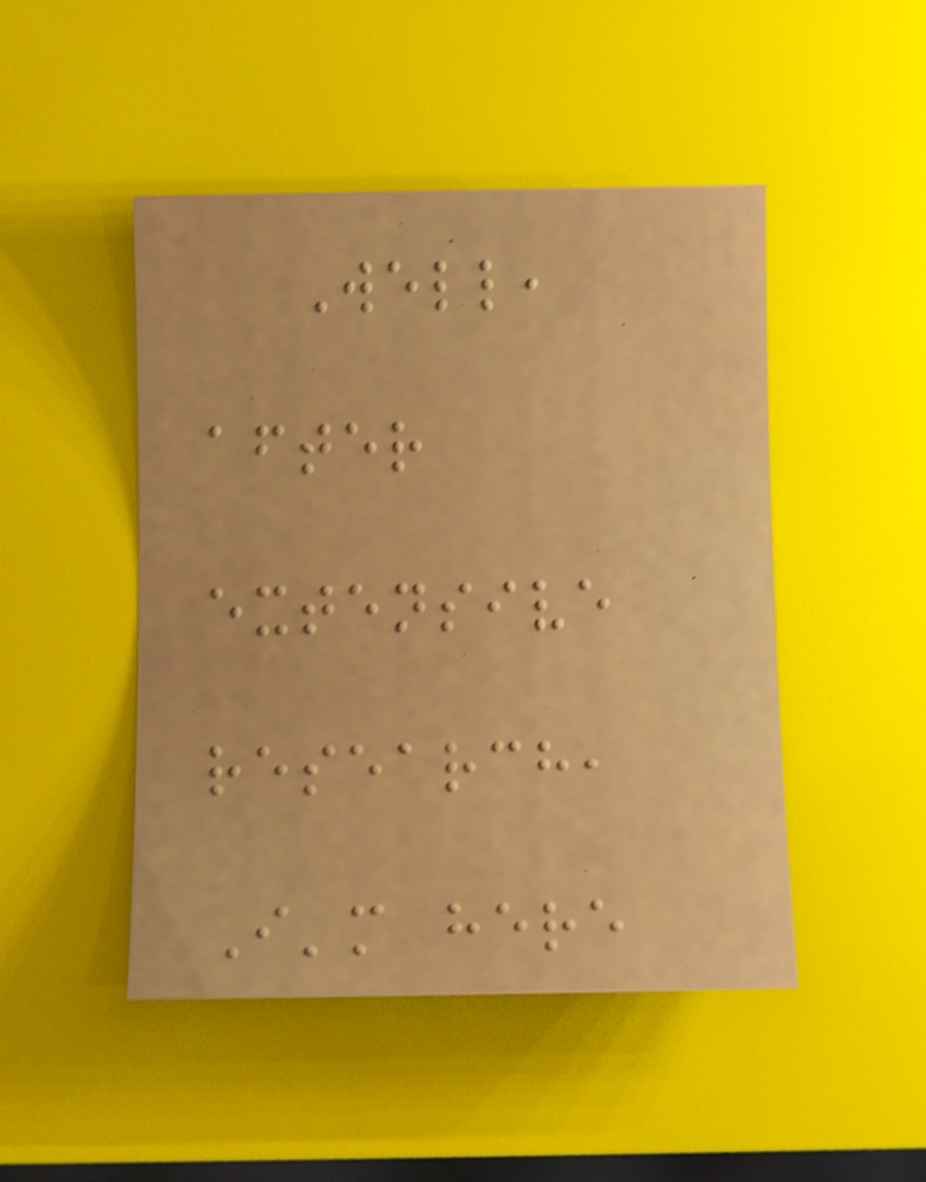Well,
after
extensive
research,
I'm here
